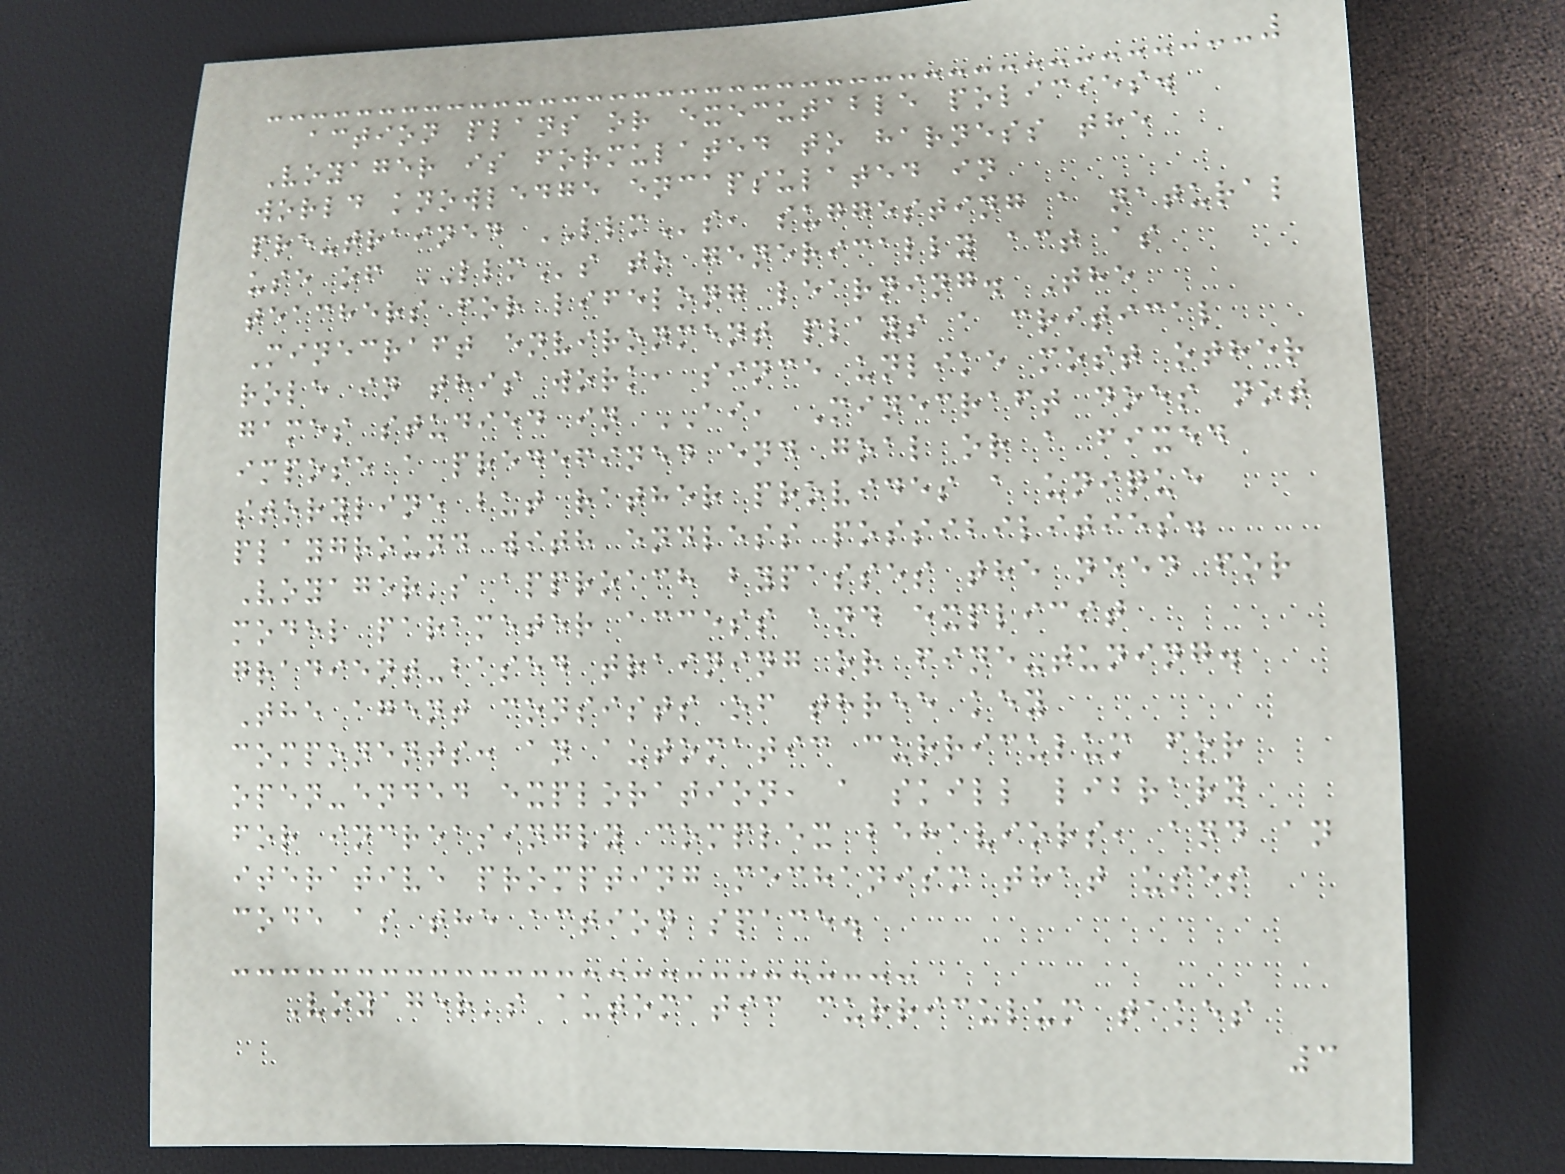action plans or executable policies.
Voyager is formulated to harness the
world knowledge encapsulated in
pre-trained LLMs, suggesting a natural
use of LLMs to generically act as
teachers for lifelong learning. The
Minecraft environment plays a critical
role in this work, since unlike most other
games studied in AI, Minecraft does not
impose a predefined end goal or a fixed
storyline but rather provides a unique
playground with endless possibilities.
Voyager's approach bypasses the need for
model parameter access and explicit
gradient-based training or fine-tuning.
The agent consists of three key
components: an automatic curriculum for
open-ended exploration, a skill library
for increasingly complex behaviors, and an
iterative prompting mechanism that uses
code as the action space.
Voyager's automatic curriculum takes
3
